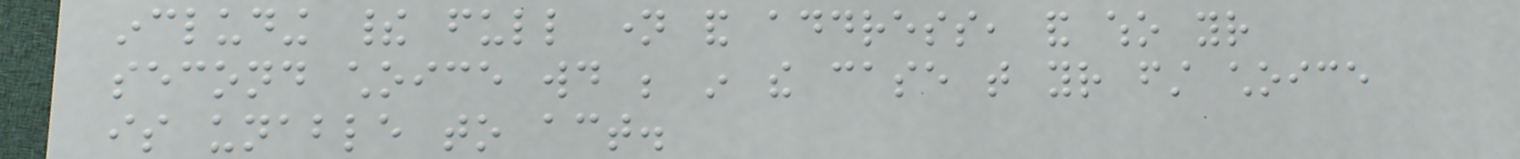including their full name and address, and who your
second choice would be in the case that your first choice
is unable to act.
